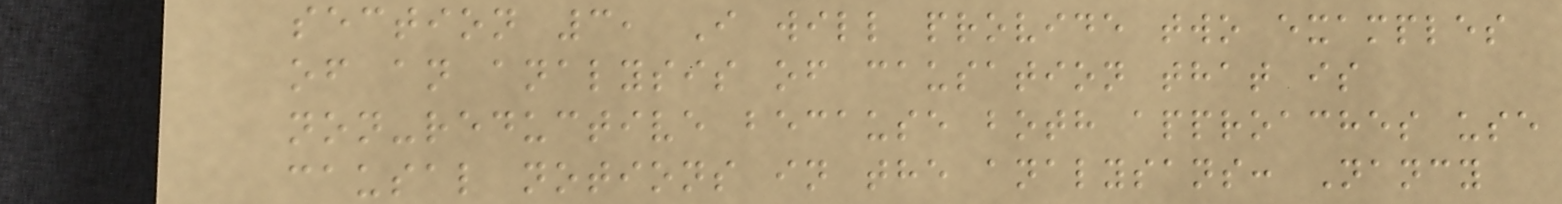section 3, I will provide two examples
of an analysis of causation that is
non-reductive because both approaches use
causal notions in the analysans: Nancy
